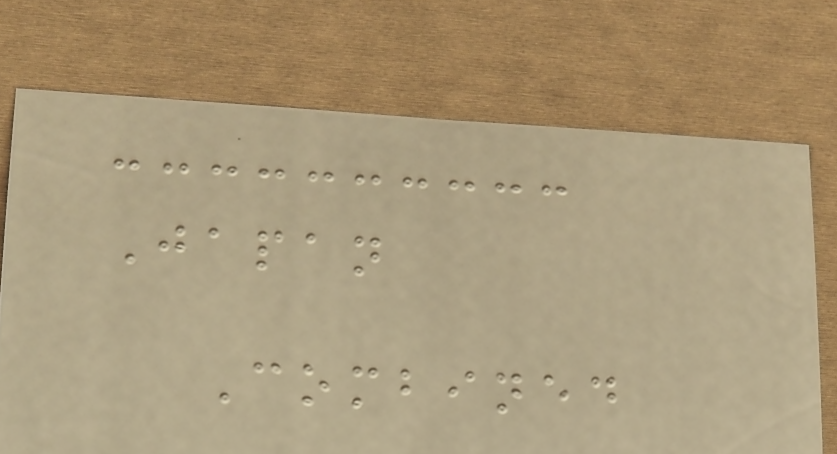Japan
Combined
